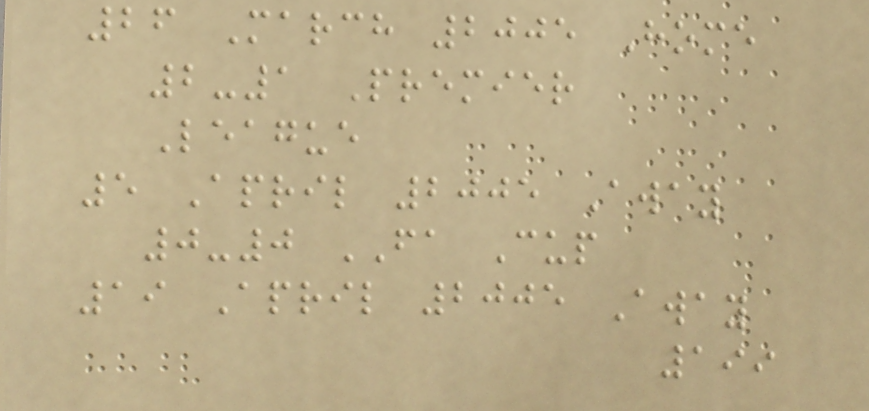26 March 2005 Home
2-1 Premier
League
5 April 2005 Away
0-0 FA Cup
19 April 2005 Away
199
